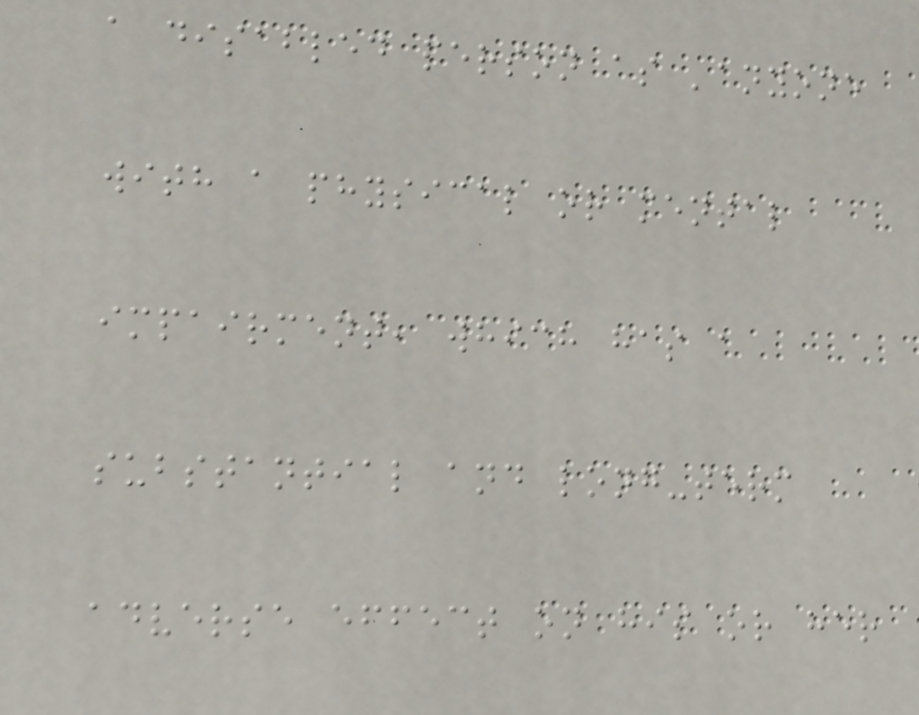a disabled person as 'anyone
with a physical or mental
impairment, which has a
substantial and long-term
adverse effect on his or her
